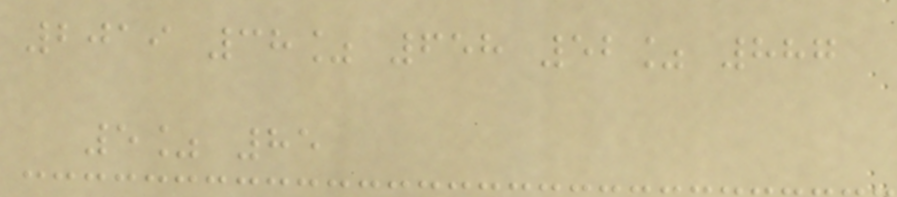2019 38% 658 52% 887
5% 85
